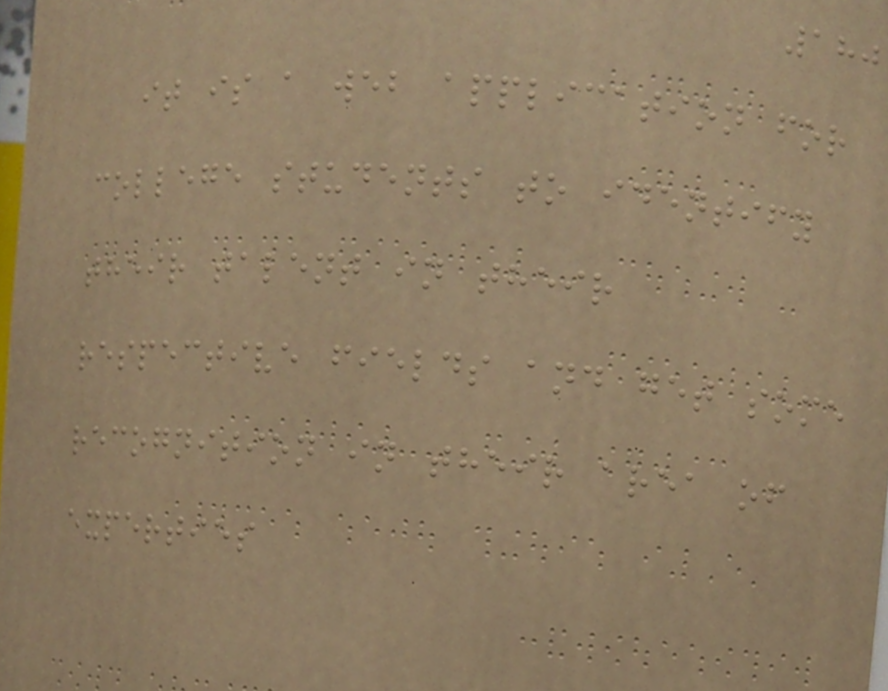180
it is a web application for
college students to identify
their talent in their
respective fields and get some
recognition in their area of
experties
